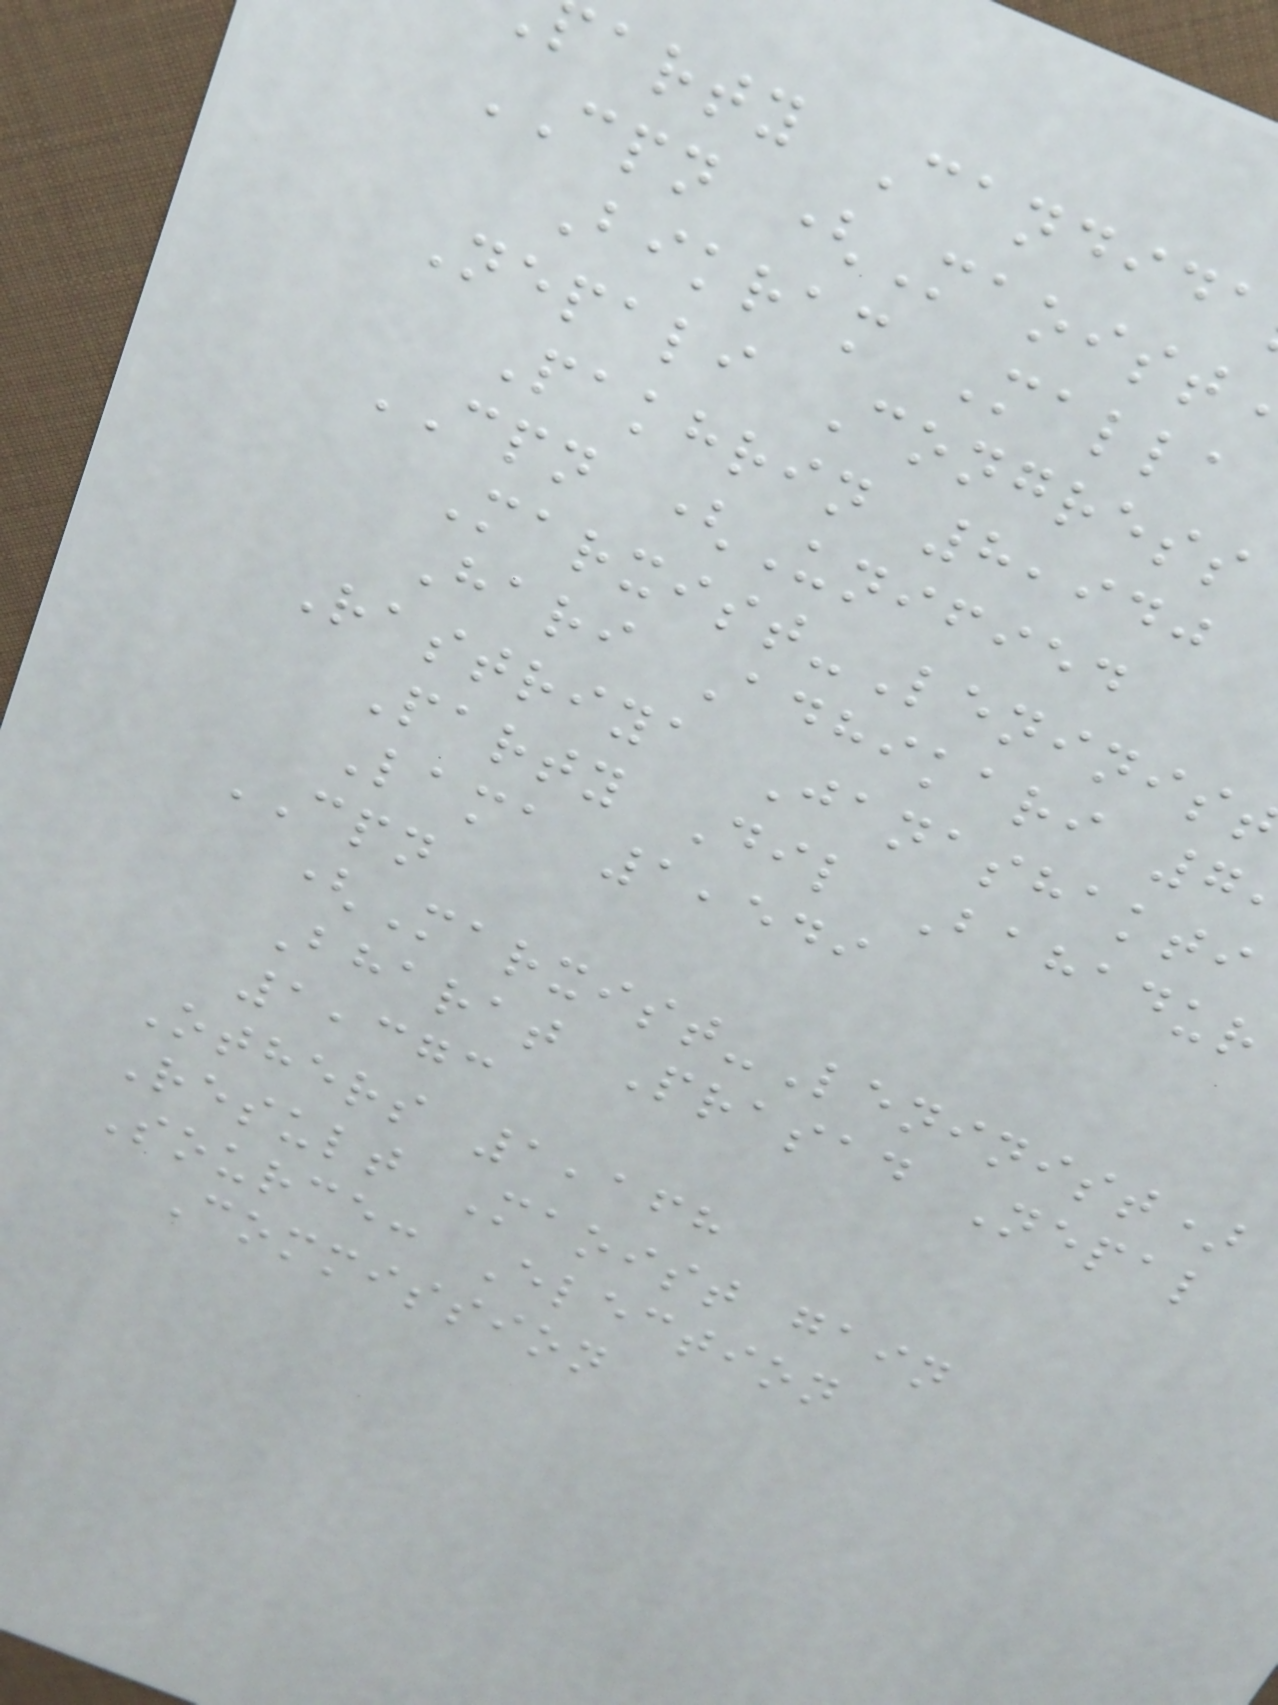arty Candida
CPN (Maoist
Bikram Malla
Nepali Congress
Pakhrin 8,940
CPN (Unified
Marxist-Leninis
Hari Adhikari 7
Rastriya Janashakti
Party Dil Bahadur
Lama 1,549
CPN
(Marxist-Leninist)
Bharat Prasad Nepal
1,373
Others 1,168
Result Maoist gain
Source: Election
Commission
